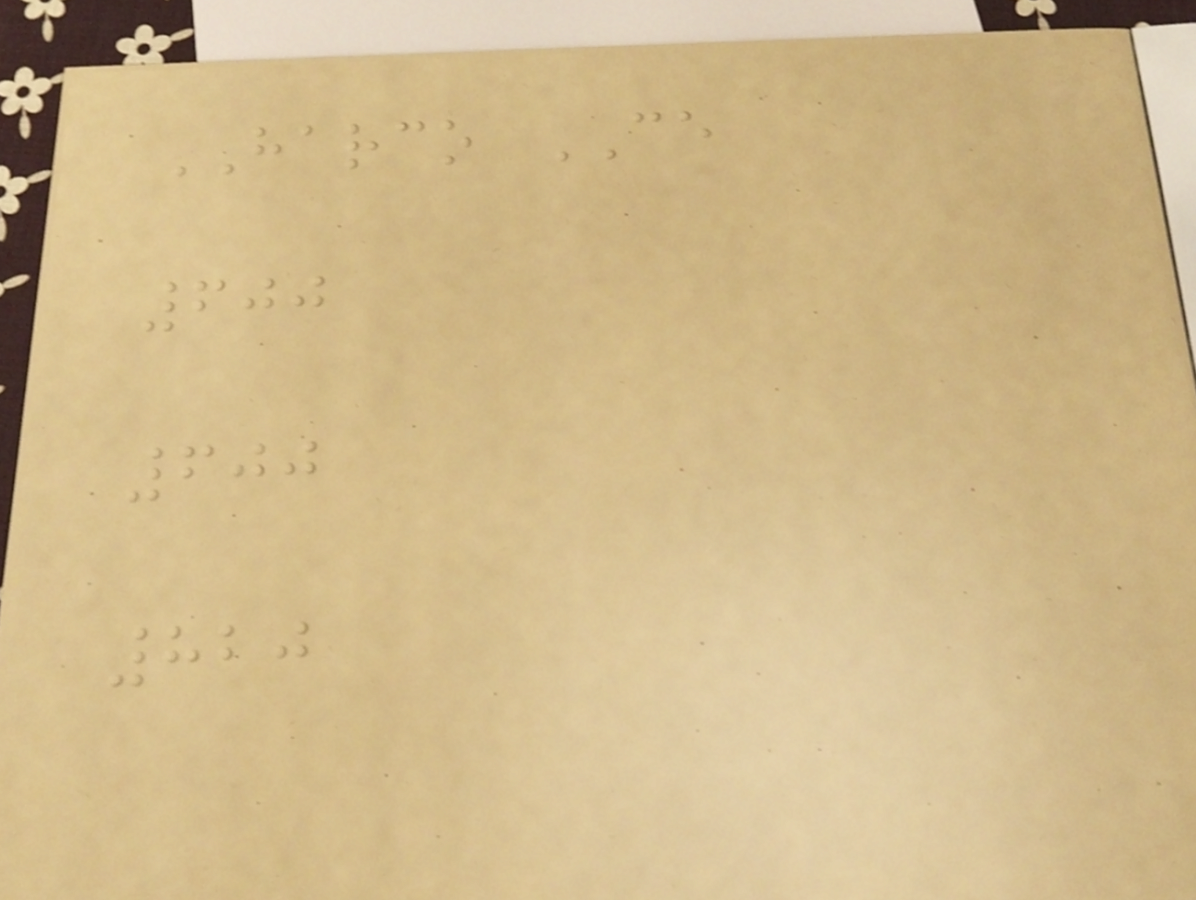HARCO CE
600
600
820
